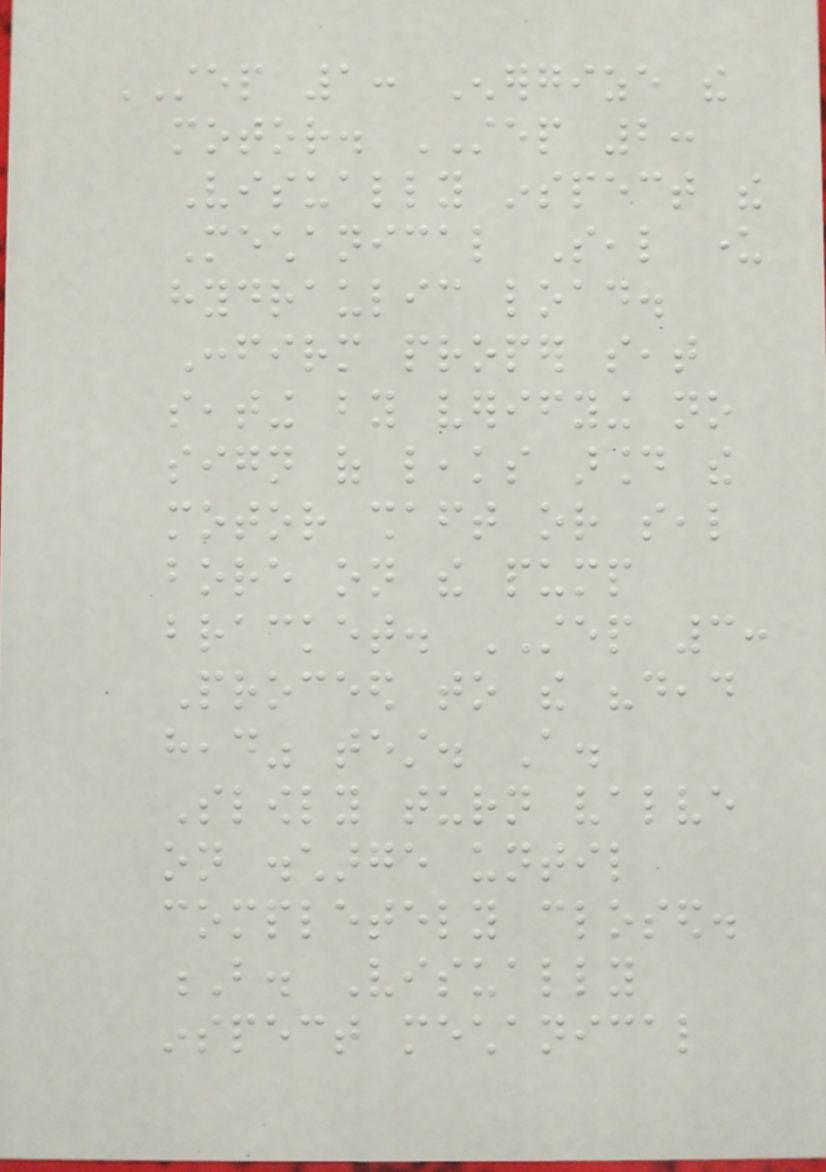STEP 1: Energize the
motor. STEP 2:
Visually inspect the
Mechanical Seal under
hydraulic load.
Confirm proper seat
seating by verifying no
sign of leaks around the
motor shaft or seal
bore on the pump
bracket. STEP 3:
Proceed to the "dead
head" test. A.
Slowly turn valve
on discharge until
completely closed.
B. Visually
inspect mechanical
